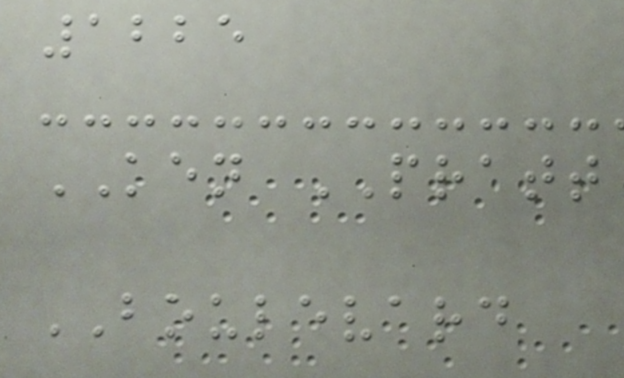1225
KEN PRATT
BOULEVARD
